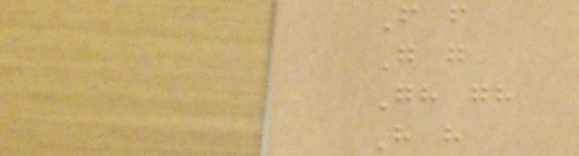F f
G g
Gh gh
H h
